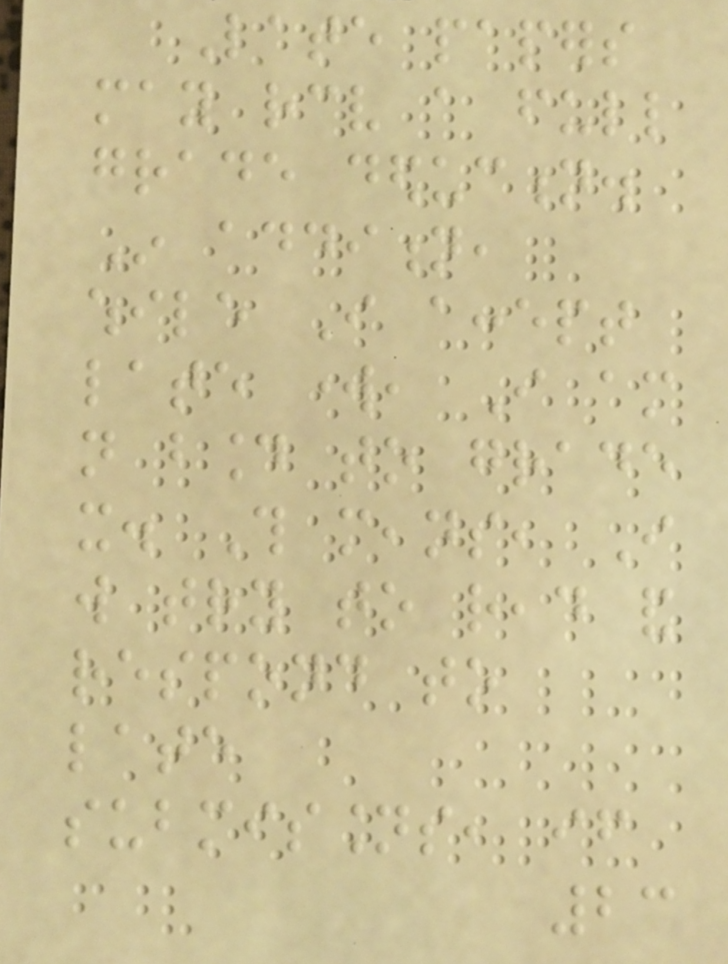Late papers
may receive a full
grade deduction.
In addition,
while I accept
late work, I am
not bound to grade
it. This means, I
will try to read and
respond to
late
submissions, if
23
